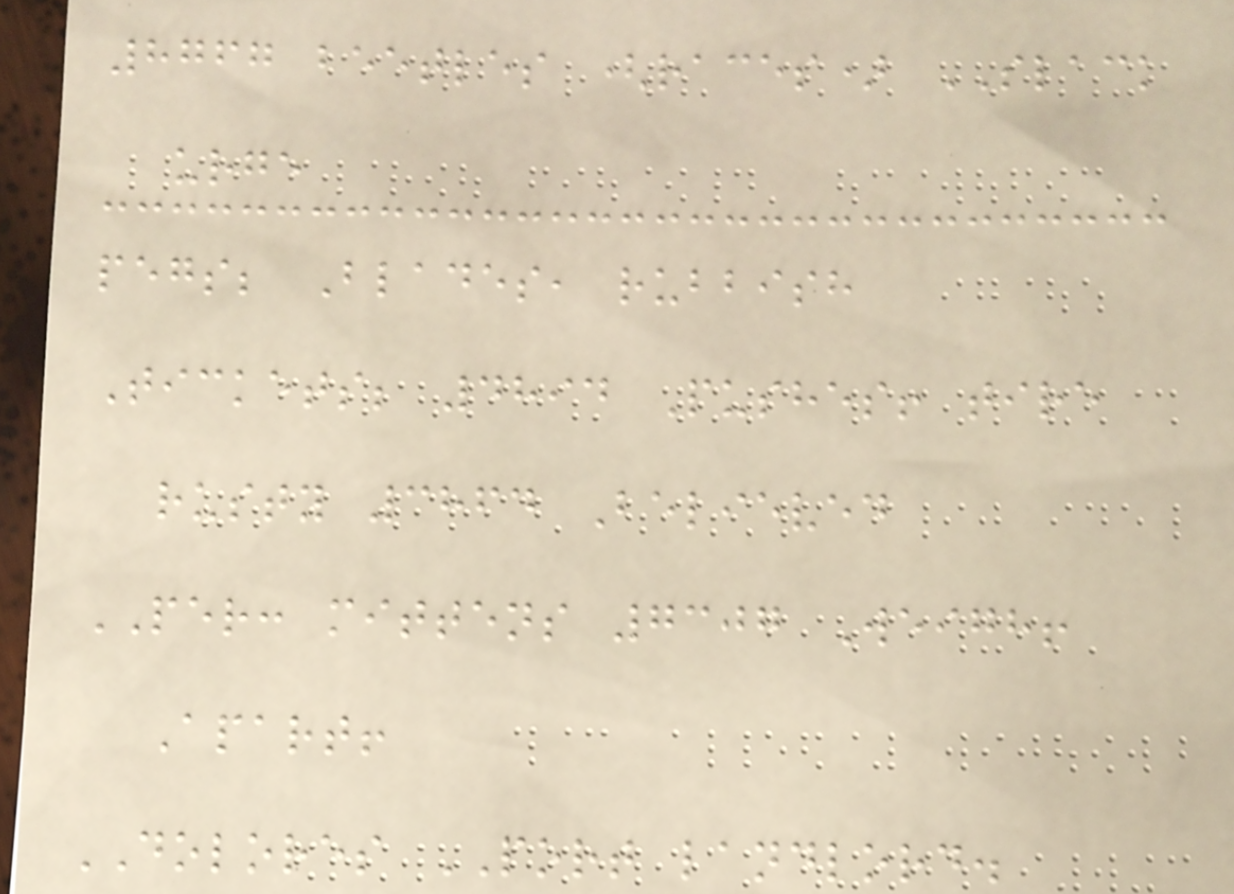8767 beetles (races) SLACK
urge
pegs; Blades, rubbish
Tickets; 4894 Pushes! tire
rusty 3864 Believed
PER: mittens 7307 Weigh!
Apart!
DOLORES PORT landlord.
